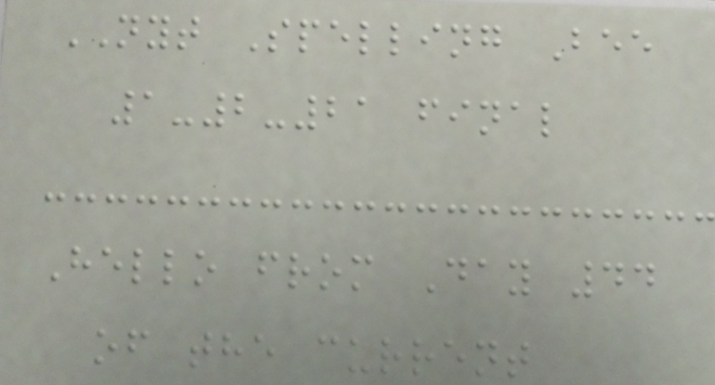NYT Spelling Bee
1-2-21 final
Hello from Day 44
of the current
